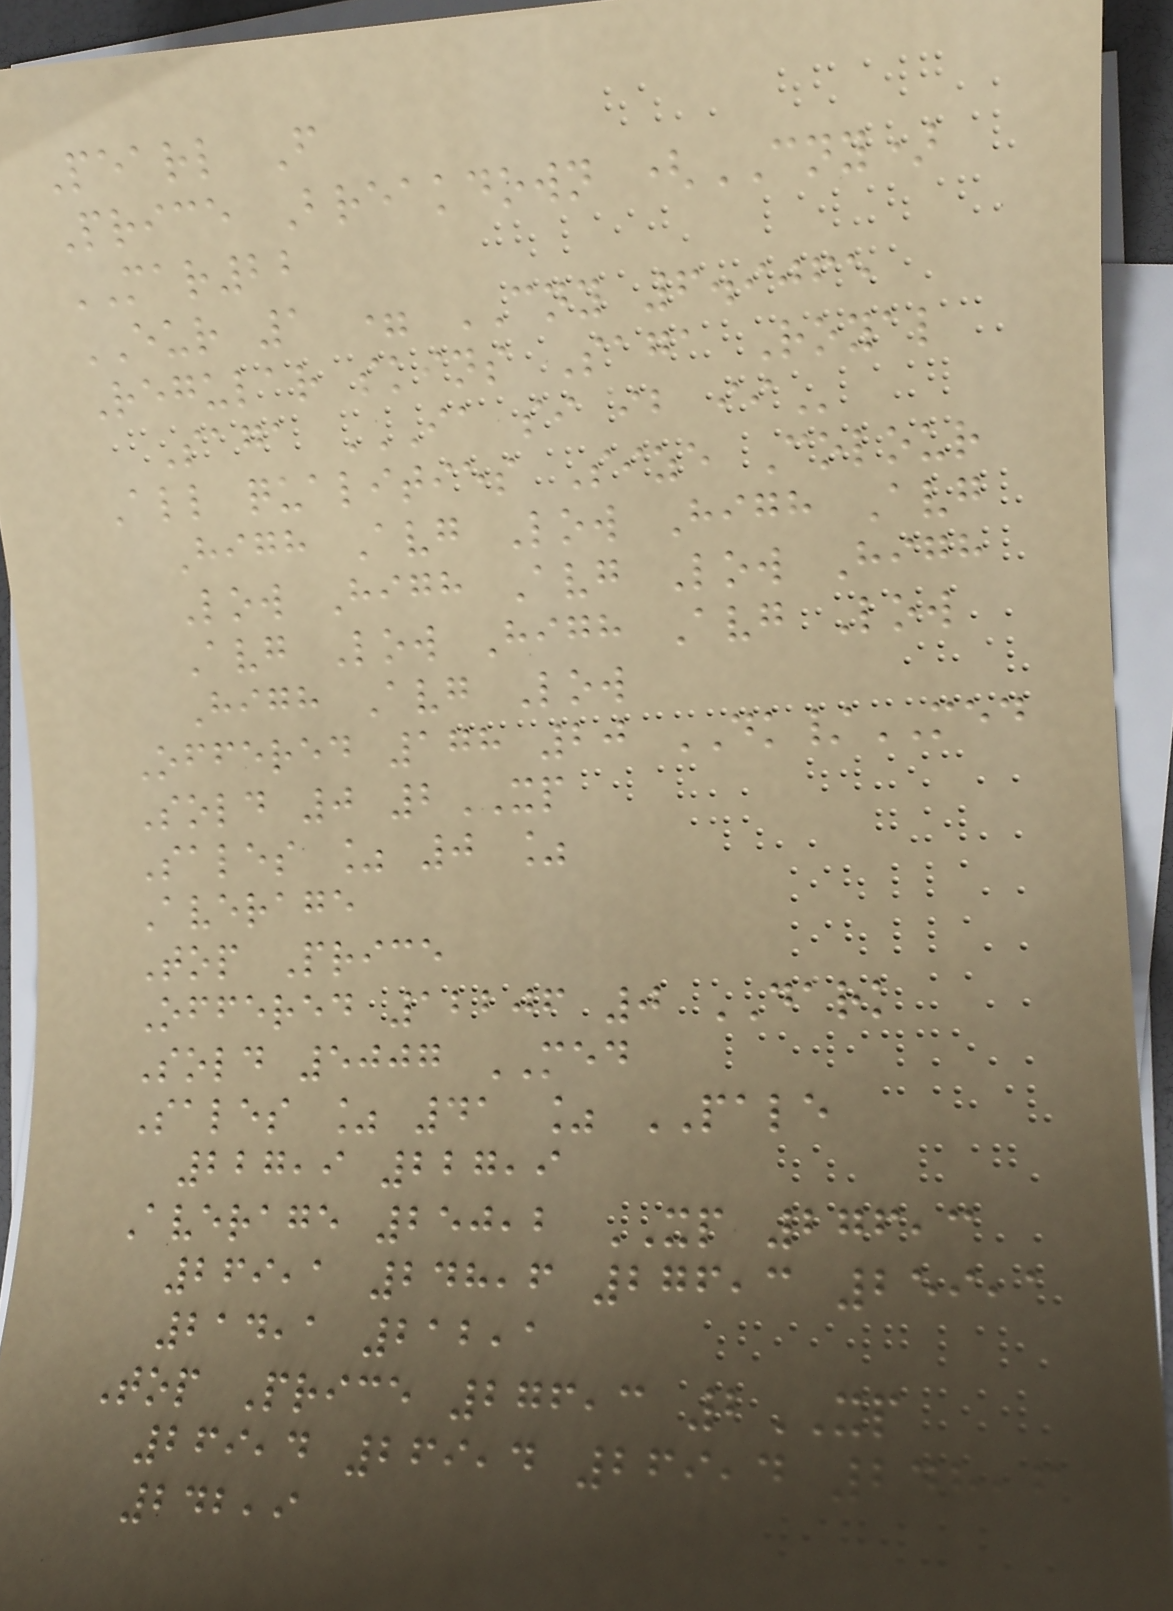Pearl F
Price Breakdown (CNY)
MAR22
EUR 1 = CNY 6.9065
Regular skins Saga Royal
Saga IA SI IB II
All qualities Size Colour
High Avg Low High Avg
Low High Avg Low High
Avg Low High Avg Low
High Avg Low
Offered 178 20 DK/MED
Sold 0 2XP
Sales % 0 %
Average
Top Price
Offered 12206 0 DARK
Sold 5007 MED
Sales % 41 % PALE
227,9 227,9
Average 250,2 XP 276,3
269,1 248,6 276,3 259,1
214,1 212,1
Top Price 276,3 2XP
269,4 269,4 269,4 248,6
242,9
